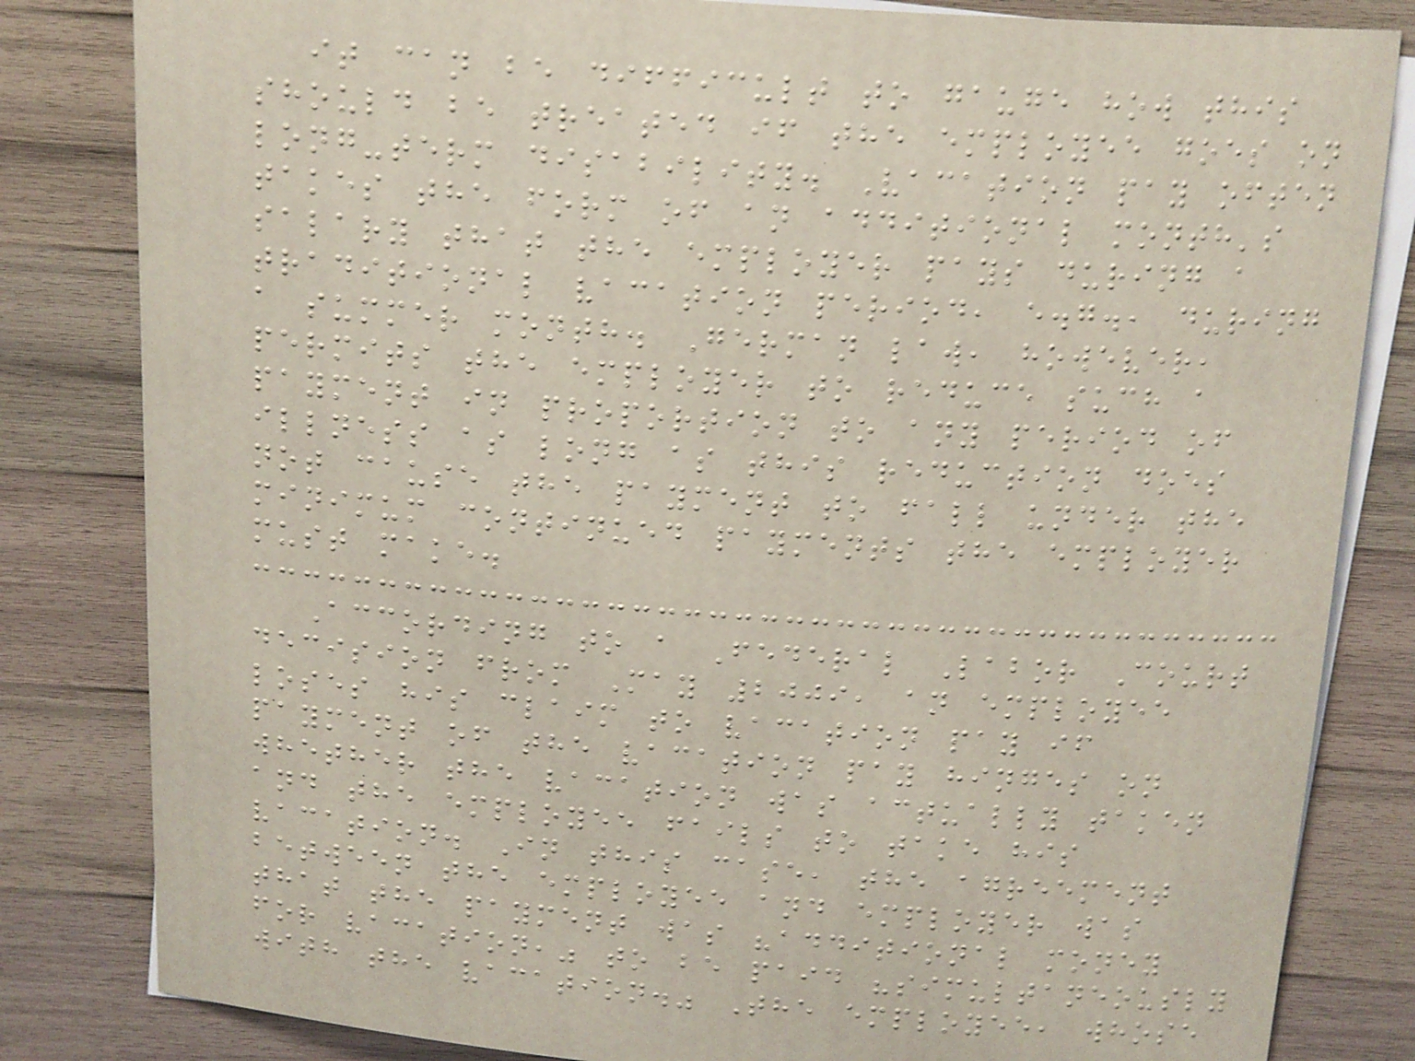it can be difficult to gauge how this
should be treated if the employee goes on
long-term disability. Vacation pay often
takes the form of an additional month's
salary that the employer pays during a
traditional vacation period, e.g., during
a summer month. German law, however,
permits the employer to reduce such a
payment in proportion to any period of
illness as long as this reduction does
not cause the payment to fall under the
minimum continued payments the employer
must make.
According to a Federal Labor Court
decision from May 2009, an employee
loses his claim to vacation pay if
payment of the vacation pay hinges on
whether the vacation was actually taken
and the employee fails to take his
vacation. In this case, the agreement
between the employee and employer was
that the payment was "additional money
for vacation," to be paid "simultaneously
with the vacation." The employee, whose
